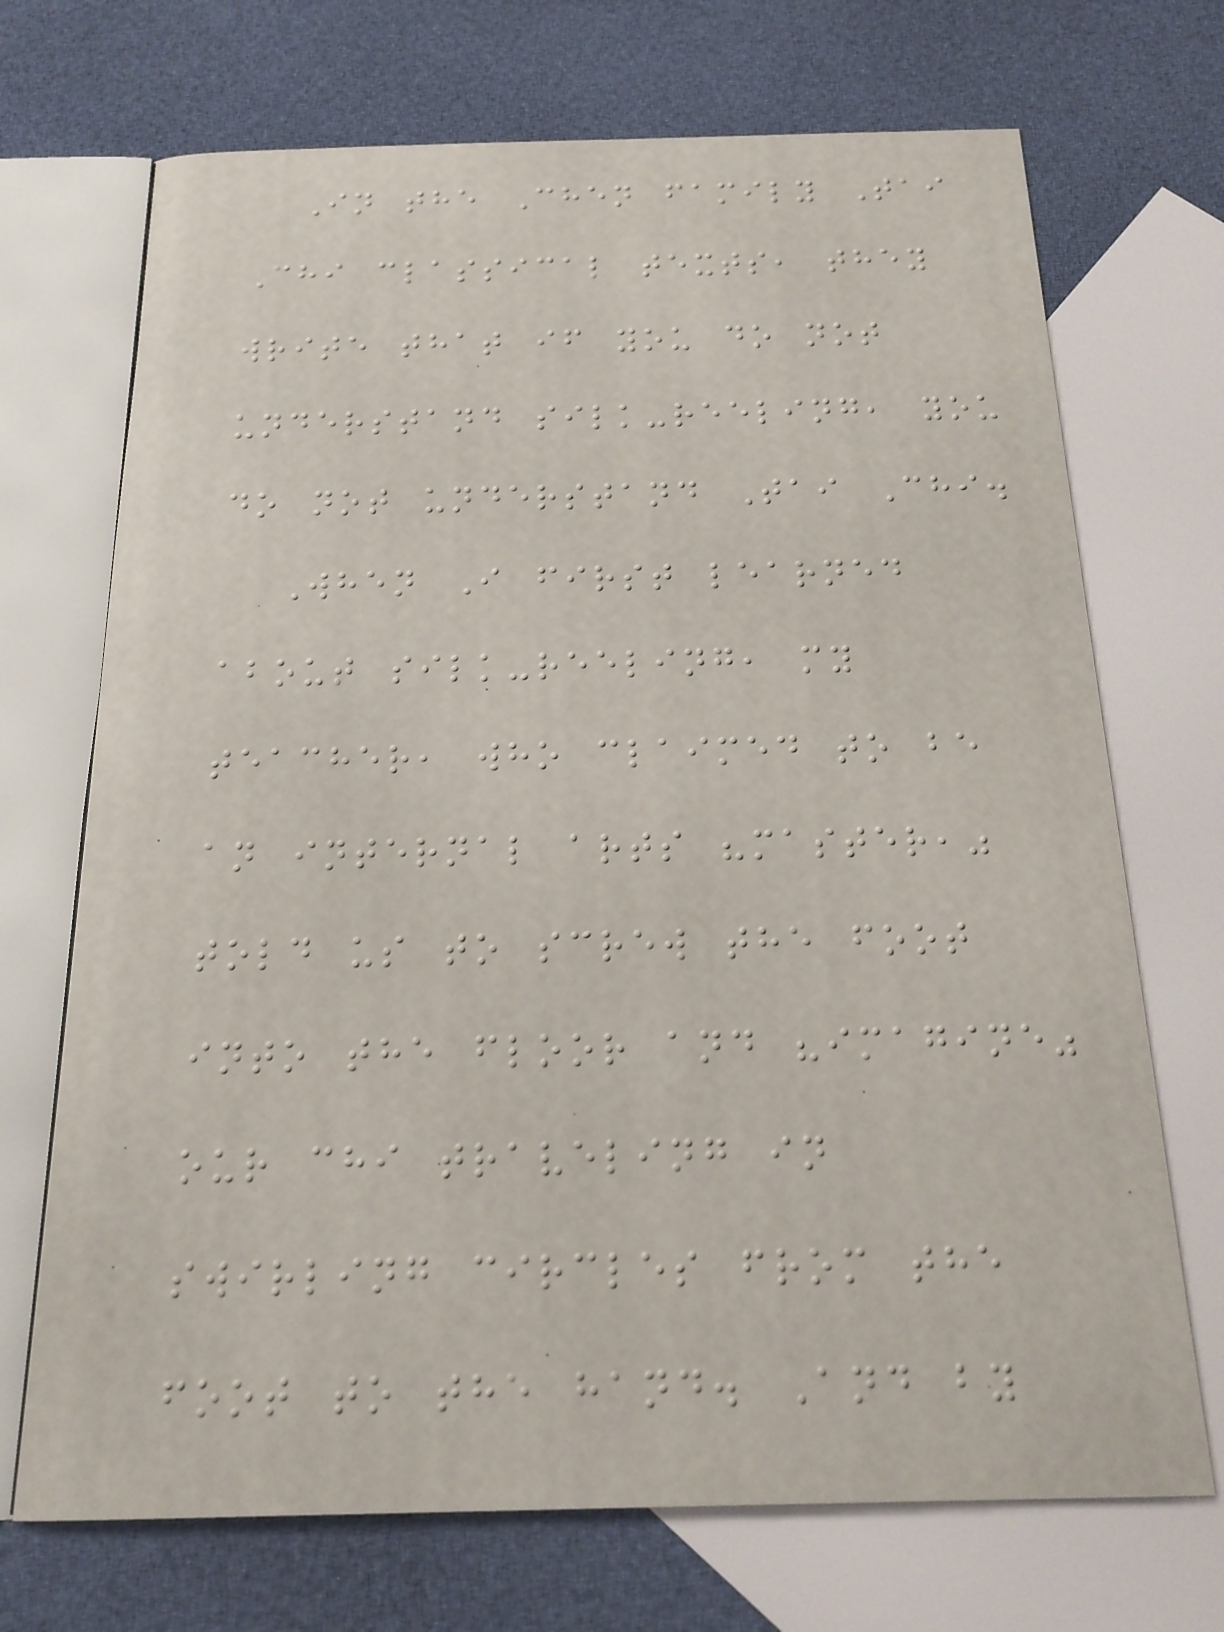In the Chen family Tai
Chi classical texts, they
write that if you do not
understand silk-reeling, you
do not understand Tai Chi.
When I first learned
about silk-reeling, my
teacher, who claimed to be
an internal arts "master,"
told us to screw the foot
into the floor and "imagine"
our chi traveling in
swirling circles from the
foot to the hand. And by
